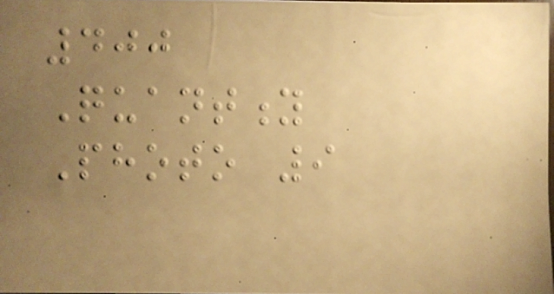400
Quantity
Photo 9
